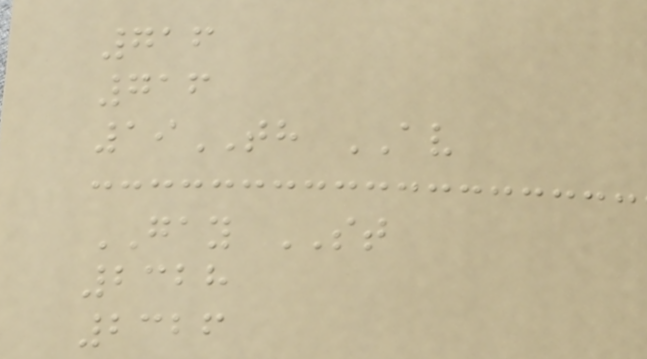716
716
19TH AV
GAY ST
2328
2326
